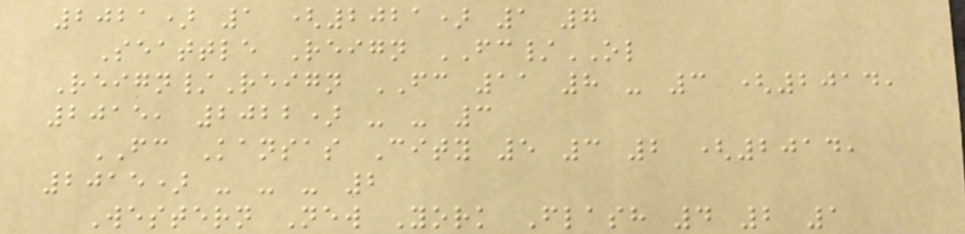2021) 1 (2021) 1 7
Seattle Reign FC/OL
Reign/Reign FC 11 8 - 3 (2014,
2015, 2022) - - 3
FC Kansas City 5 3 2 (2014,
2015) - - - 2
Western New York Flash 4 2 1
